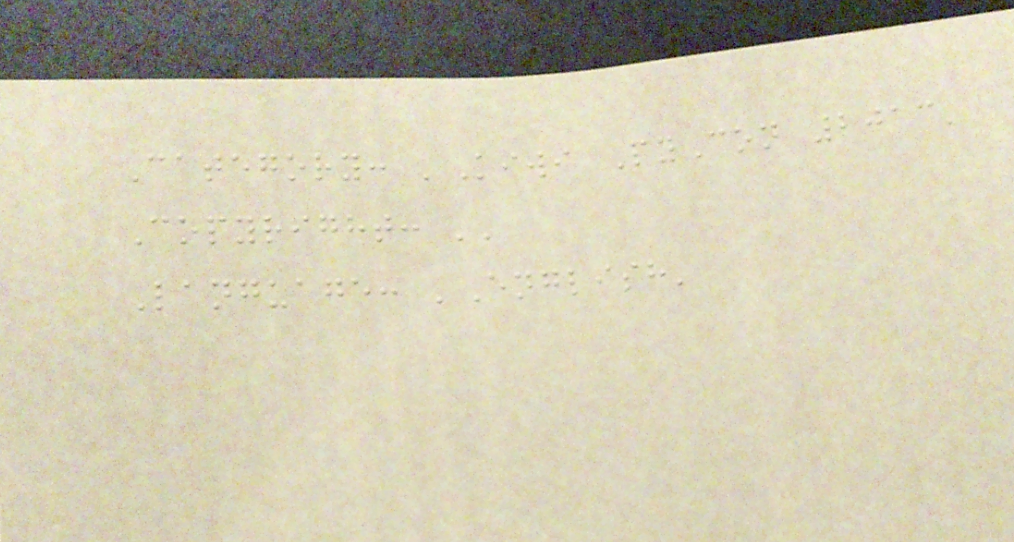Category: 'Kiwi PyCon 2013'
Copyright: ''
Language: 'English'
